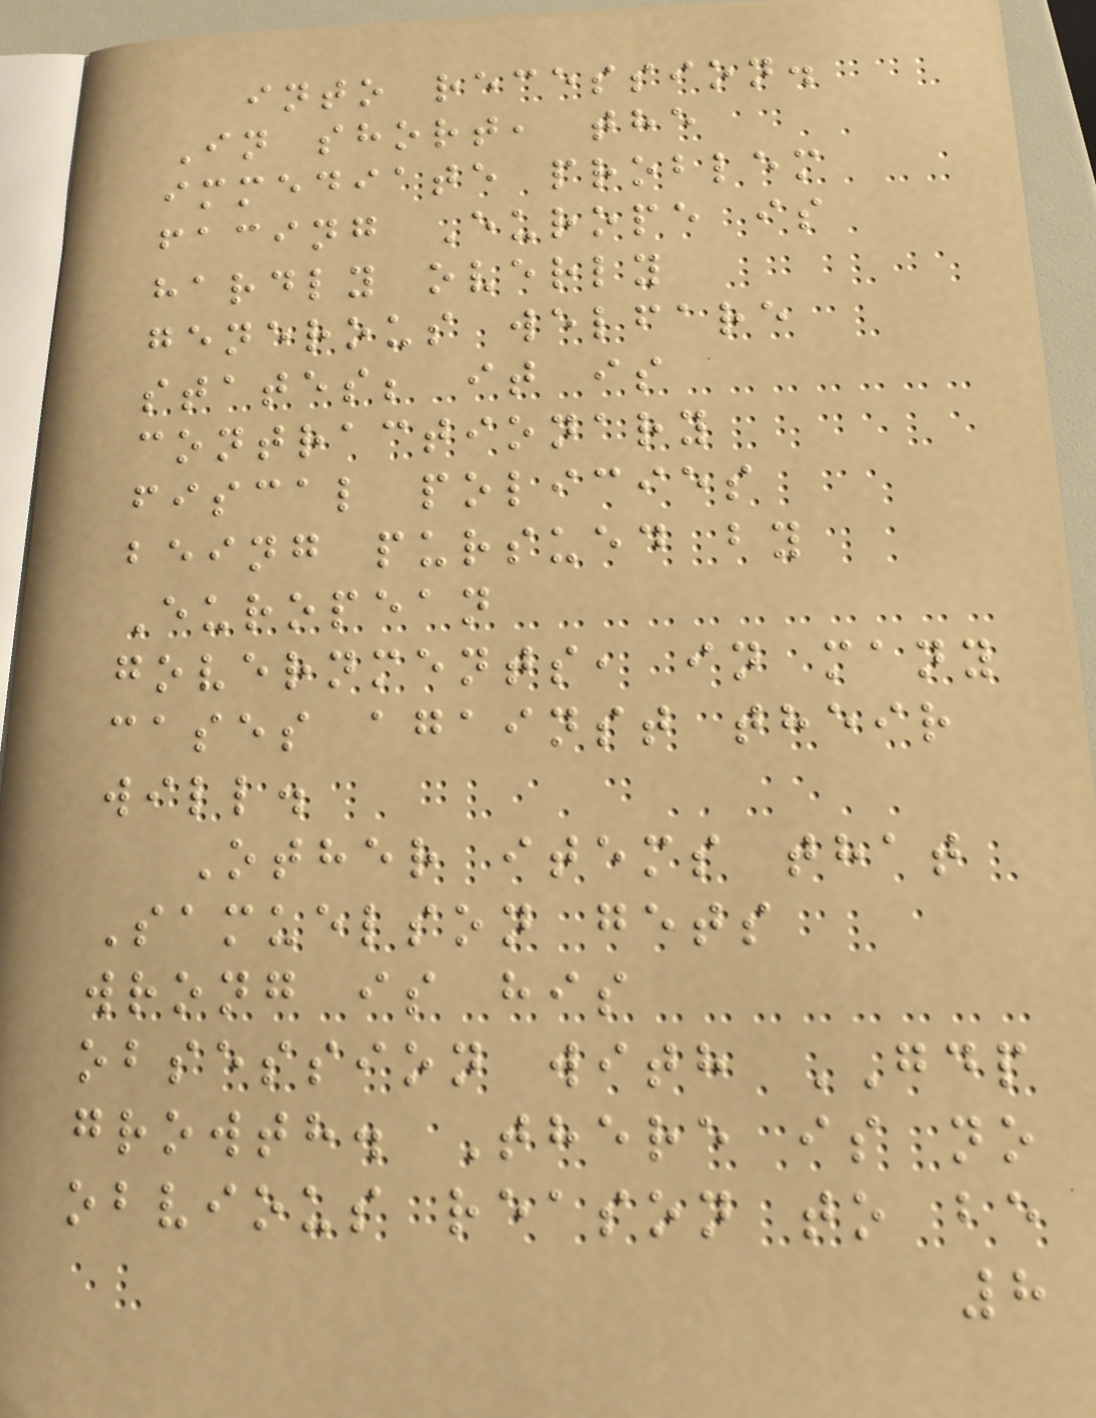into recession.
In short, the
immediate problem
facing Europe is
hardly overly
generous welfare
states; it is
contractionary
fiscal policies
being pursued by
European
governments, in many
cases against their
will.
Other items that
Samuelson gets
wrong is his
obsession with GDP
growth. There is no
obvious reason to be
8
